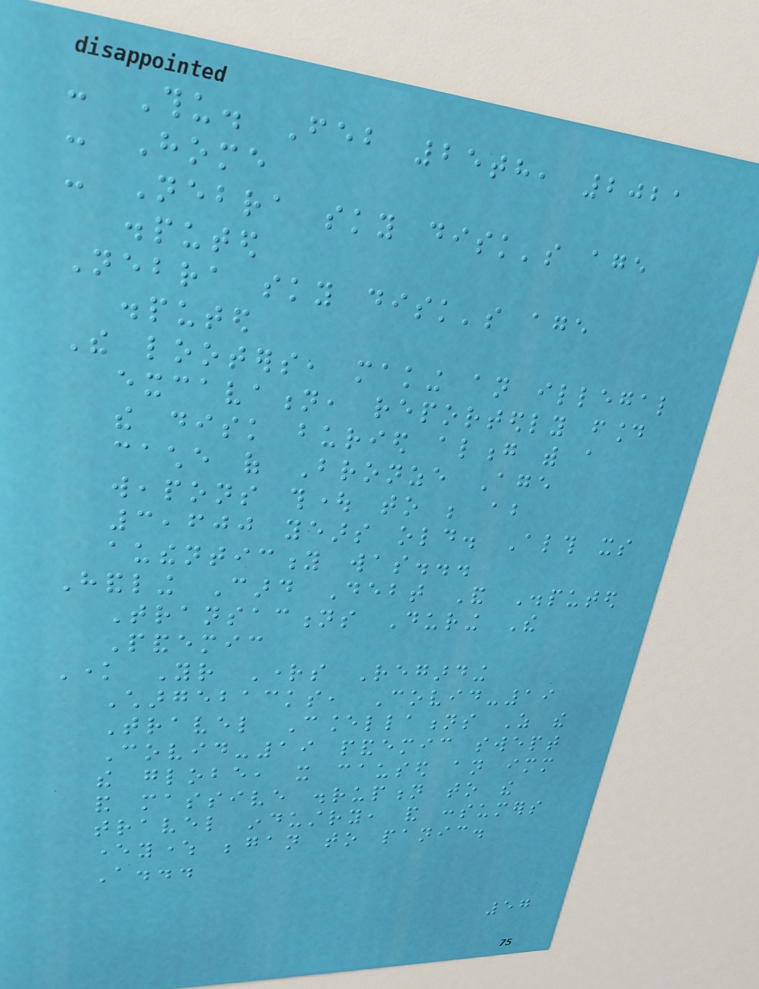- Thu. Feb 25th, 2021
- Home
- Nebra sky disk's age
disputed
Nebra sky disk's age
disputed
The looters, making an illegal
excavation, reportedly found
the disk buried along with a
cache of Bronze Age
weapons thought to be about
3,600 years old. Although its
authenticity was...
Handling Card Debt And Disputed
Transactions During The
Pandemic
Know Your Rights Regarding
Chargebacks, Covid-19
Travel Cancellations As the
Covid-19 pandemic swept
the globe, it caused an immediate
and massive disruption to the
travel industry, and consumers
everywhere began to panic.
A...
57
